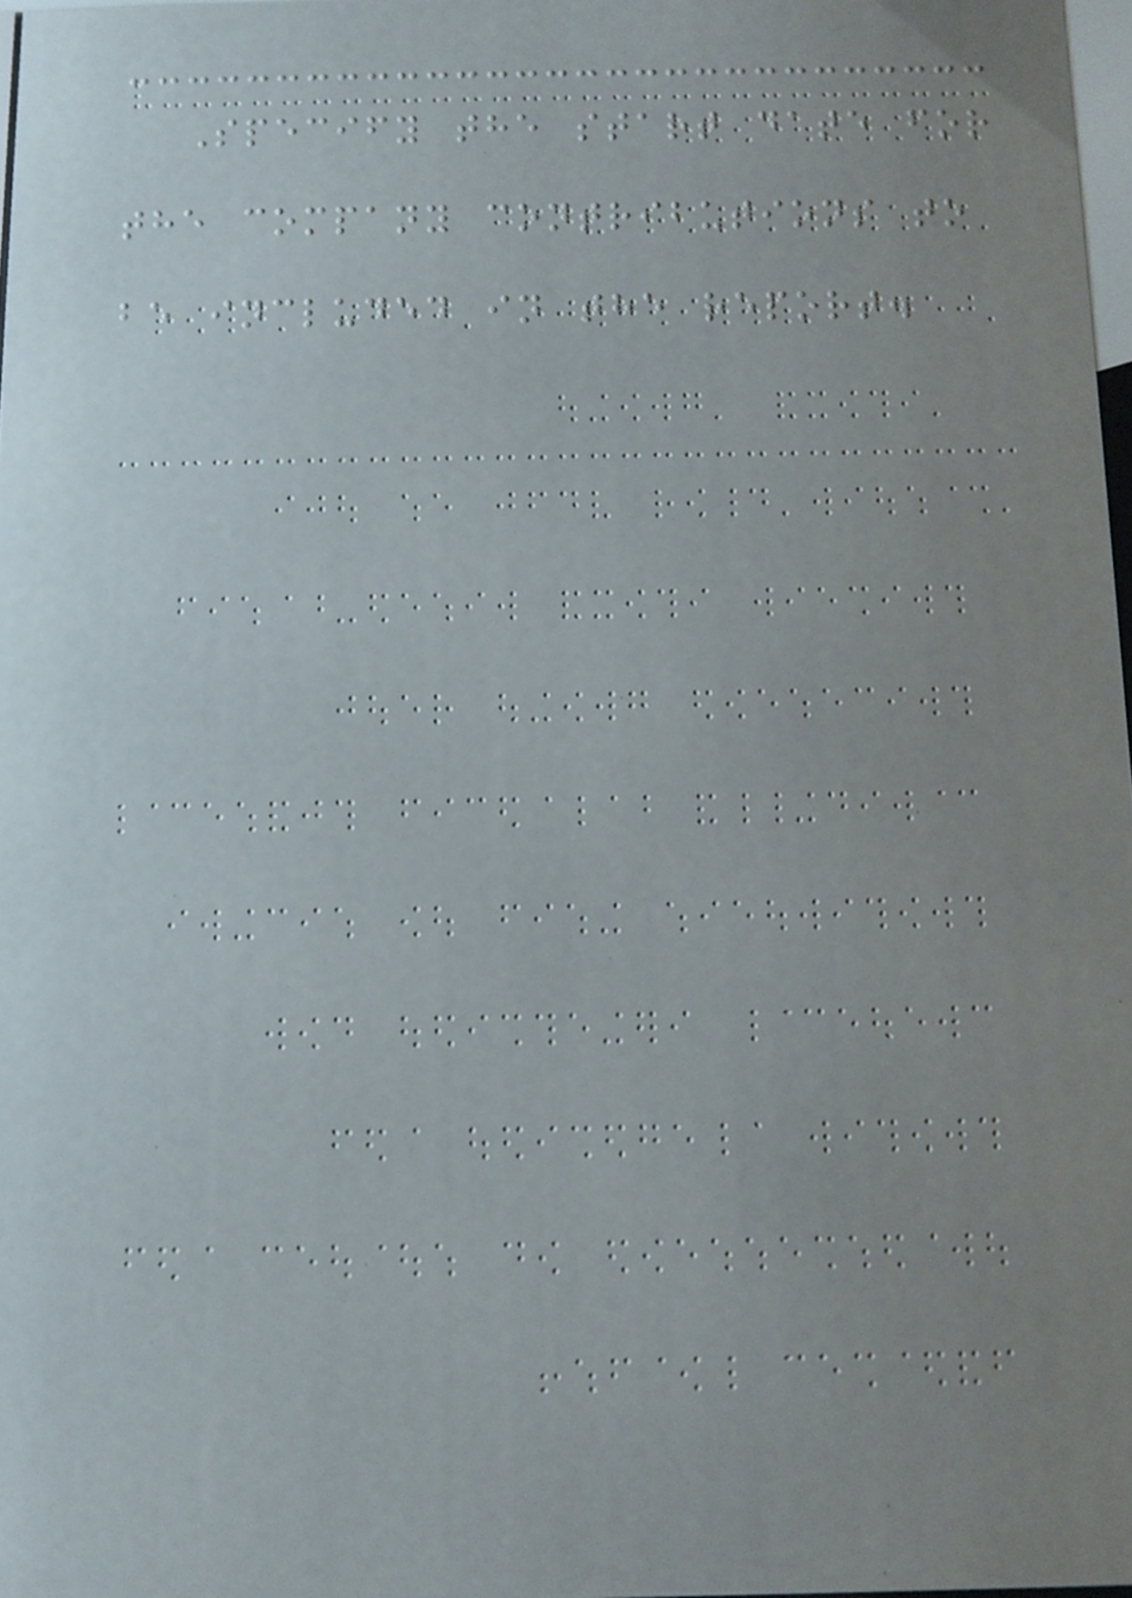Specify the start date for
the company contributions to
be included in the report.
